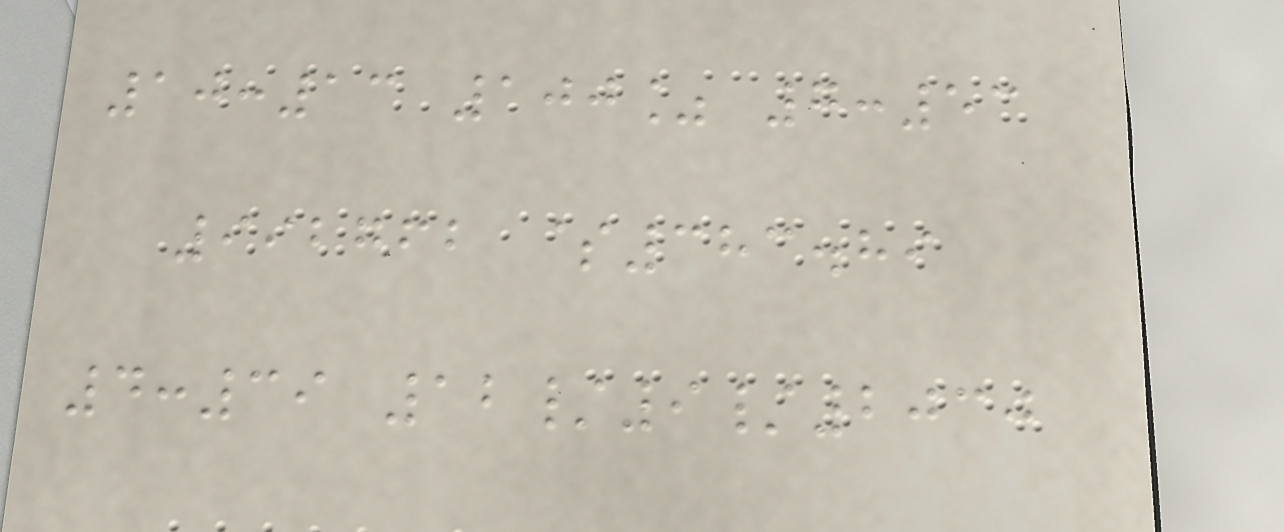10:13 100% 7:53
992762 $383.89
4:39 12/9/2030
